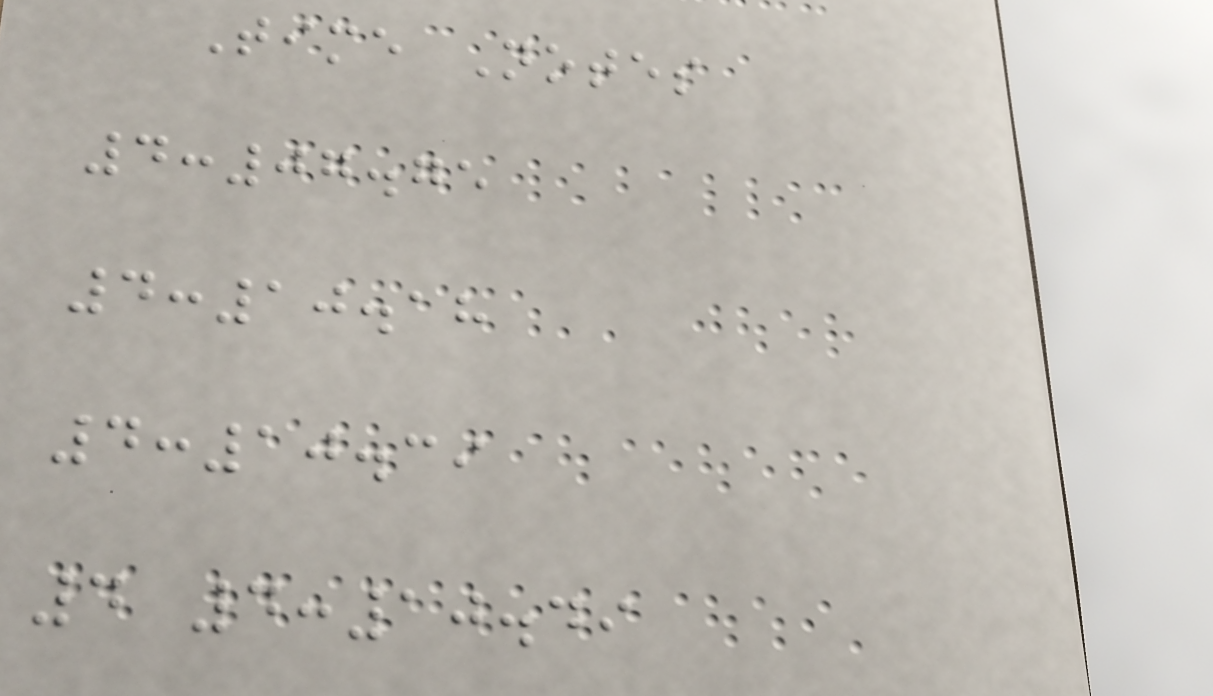Time Notes
4:07.75
4:10.18
4:10.39
4 4:10.49
